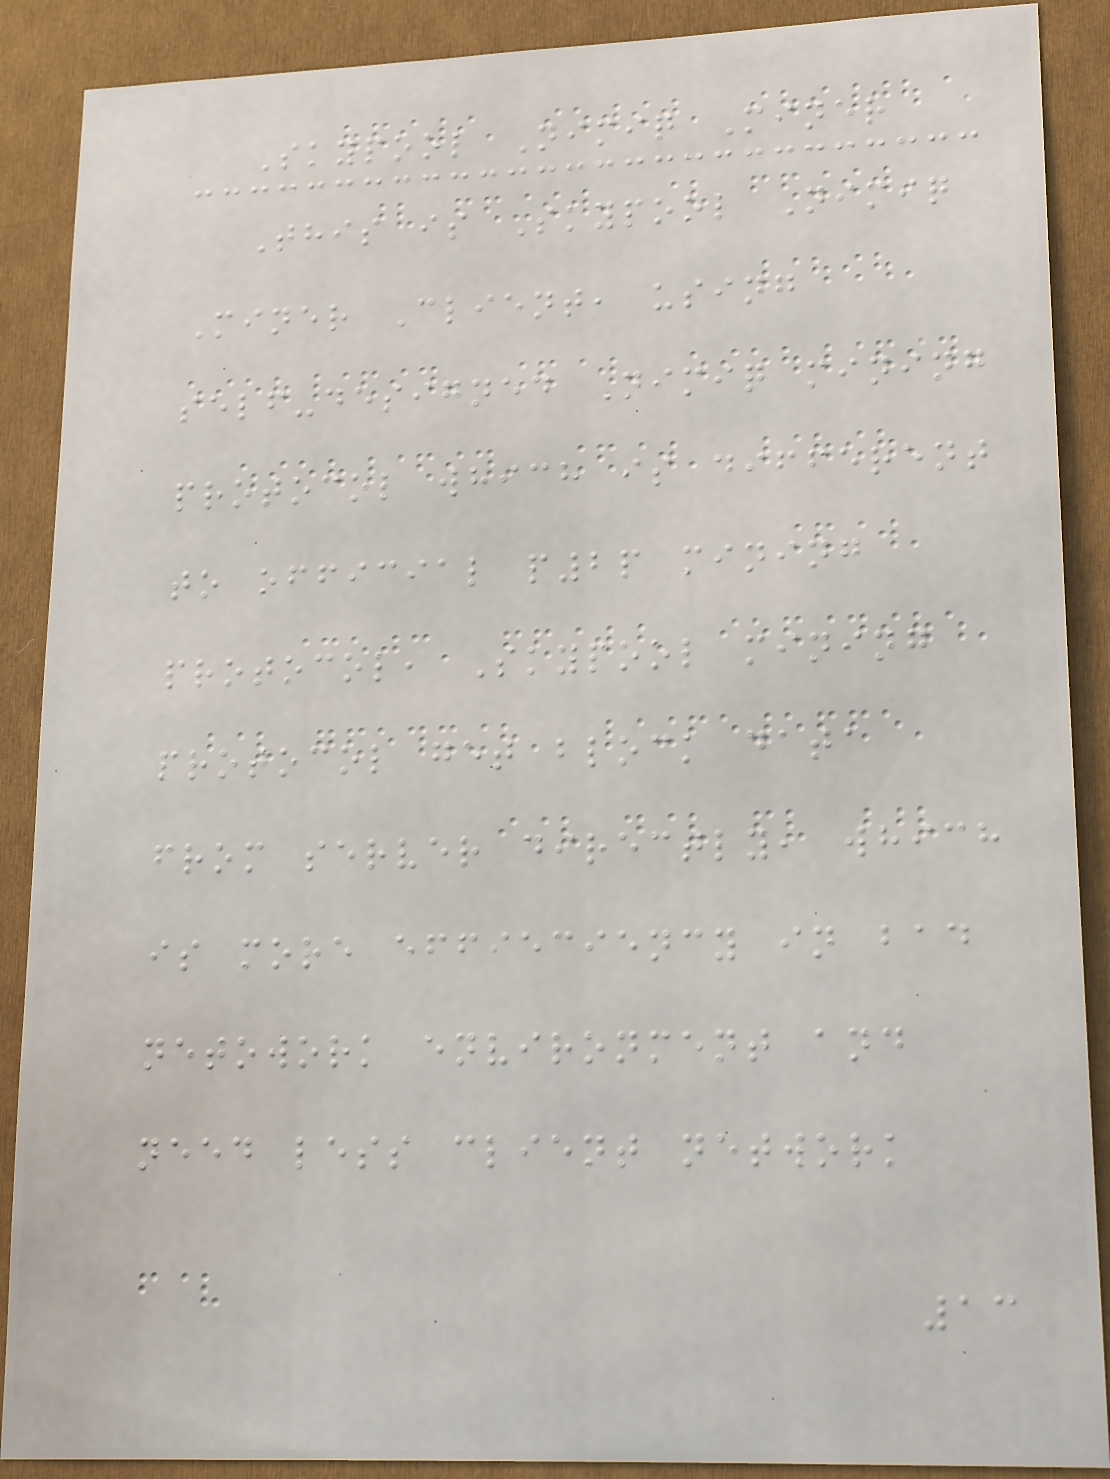Skypool Nimiq Miner
This is Skypool Nimiq
Miner Client, using
self-designed Nimiq mining
protocol which is different
to official p2p mining
protocol, Skypool mining
protocol get block data
from server directly, which
is more effieciency in bad
netowork environment and
need less client network
13
